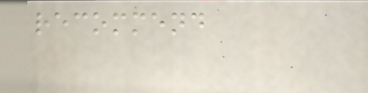recommend
